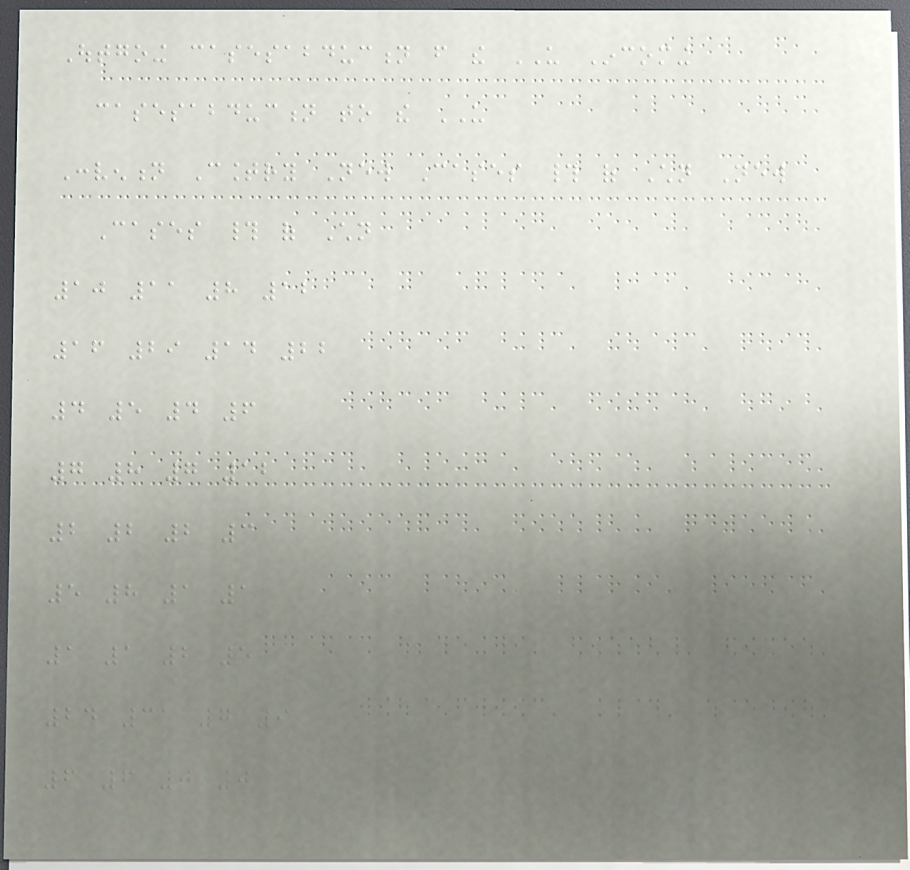Outgoing casesabduction from the US Incoming
casesabduction to the US
Convention Country New Cases # of Children New
Cases # of Children
10 11 8 12
16 29 14 22
4 5 4 6
7 8 7 12
2 2 2 3
5 8 1 1
1 1 2 5
24 31 7 9
6 6 0 0
